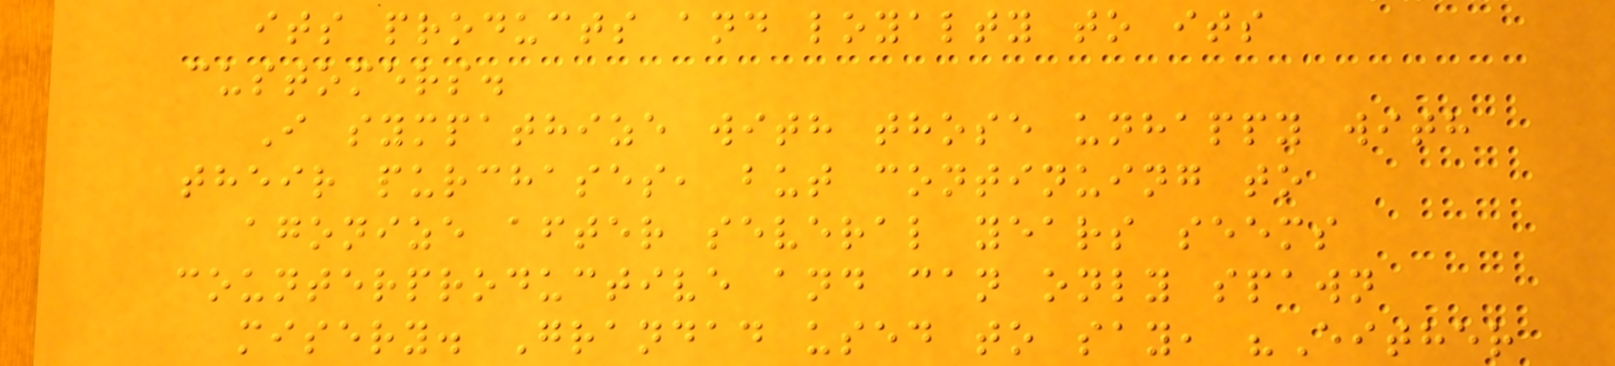its products and loyalty to its
customers.
I sympathize with those unhappy with
their purchases, but continuing to
agonize after several years seems
counterproductive and can only spawn
misery. Grandad used to say, "Either
